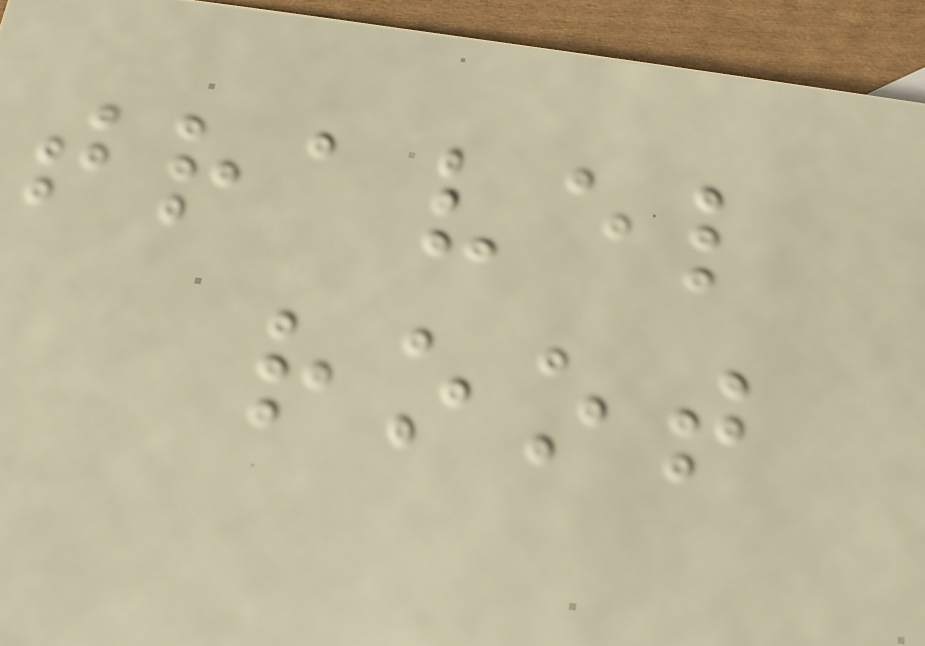travel
root
